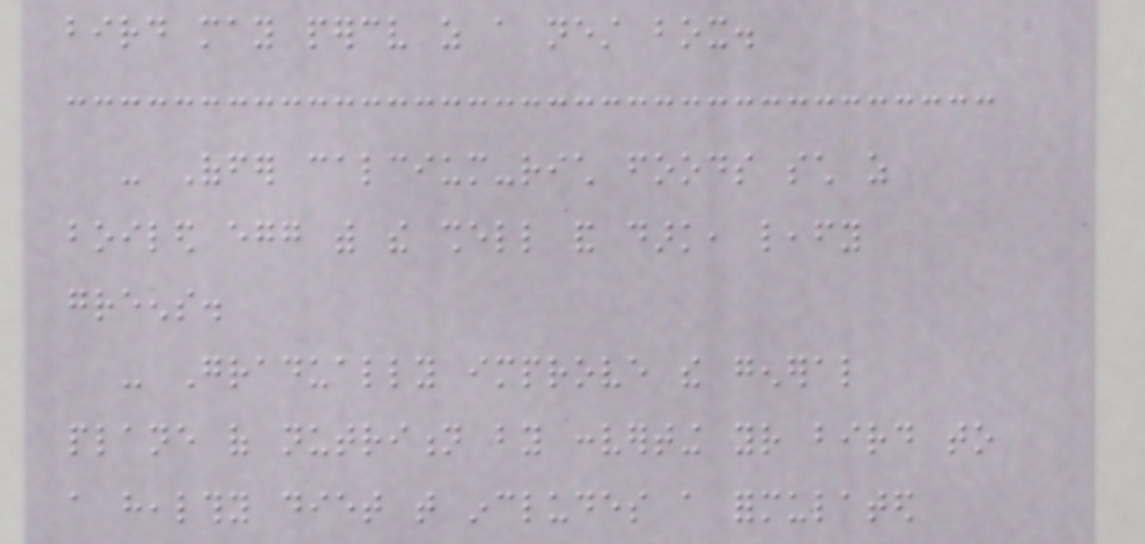bird may perceive as a nest box.
- Offer calcium-rich foods such as
boiled egg with the shell and dark, leafy
greens.
- Gradually improve the general
plane of nutrition by converting your bird to
a healthy diet that includes a formulated
